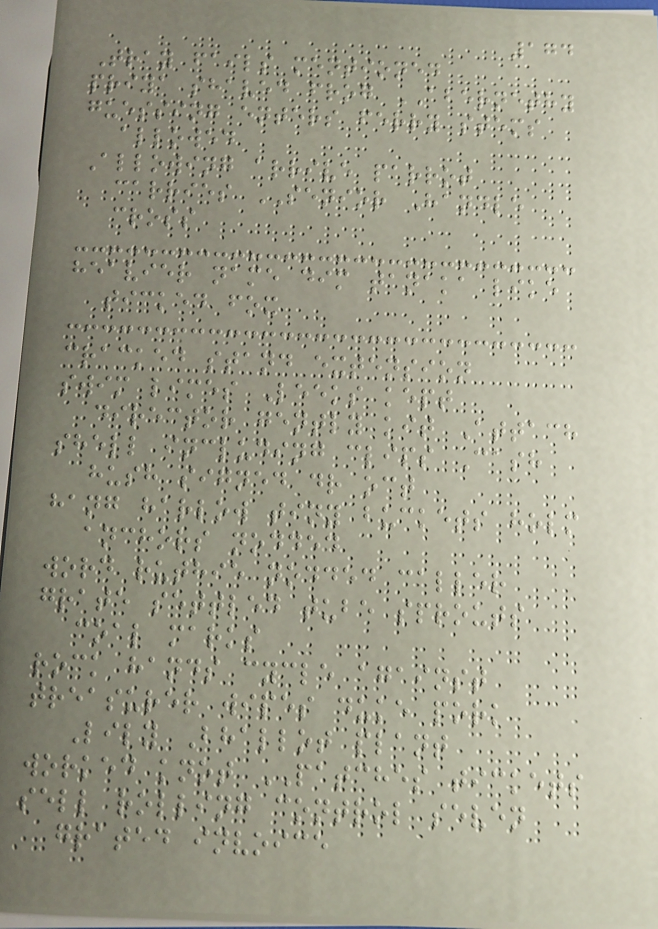174
Tray fails mentioned
priya shaved frog ABERNETHY
guessing enters ferry stems
allowed
Allowing arrive parrot
carries SENIOR Handle
cross
heavier name dim tanaka like
ticked fox
cracked stand extension
swim limes Leeks kept
director gently kit Attach
shell including clips Cash
hush signed dr oct
hang harlow tiny buckets holm
anchors nodded
word ruthie nodded caller
grate settled tube sprouts
coal marks
rock hands cycle against
treasurer wipes duke pork
Lily Bhallot plant
worked knot PATCHES tickets
sell rolling control seven
grated invoice
